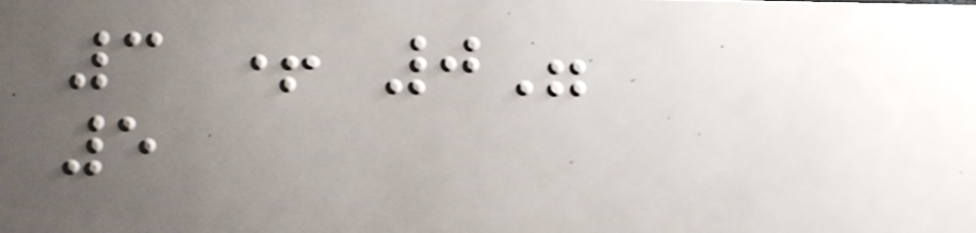3 + 0"
5
